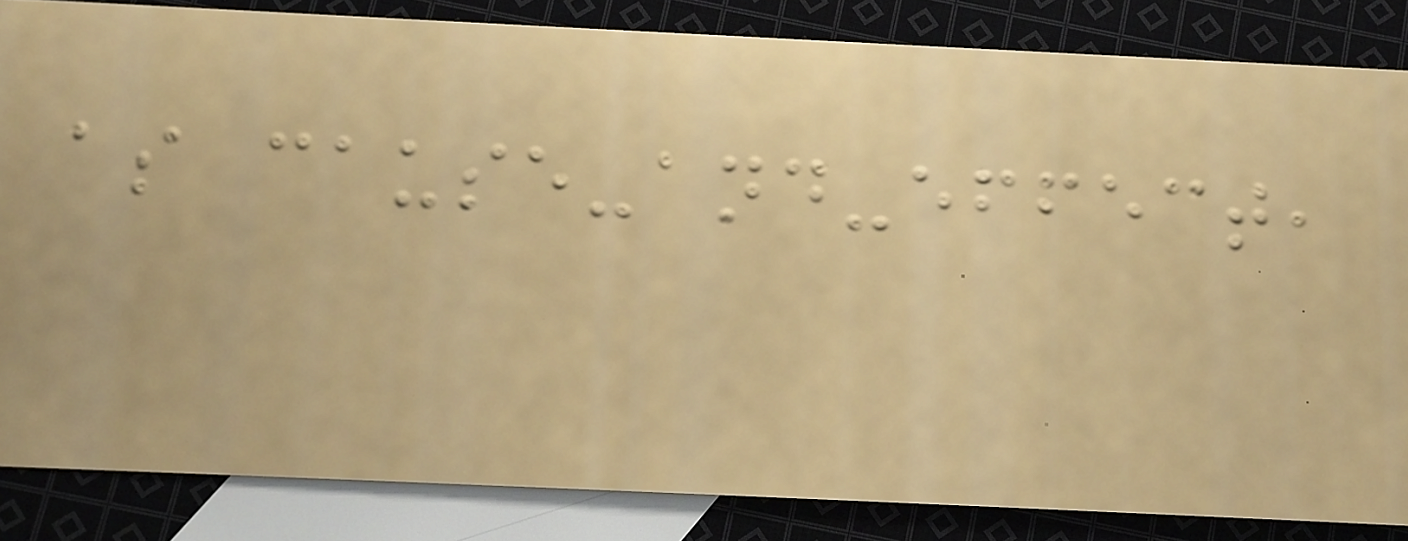as cause-and-effect,
